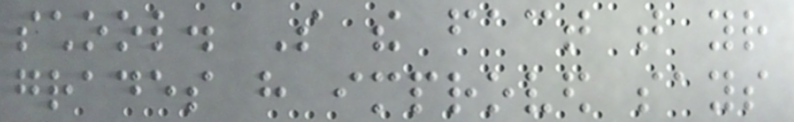school. So the fact that your
grades have improved says
